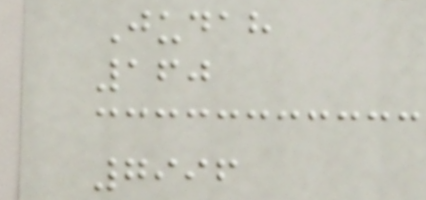Judah
160
7996
